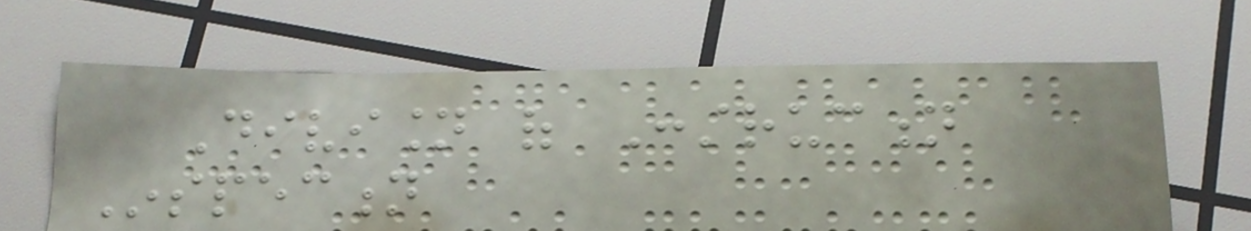Division of Construction
Inspection
